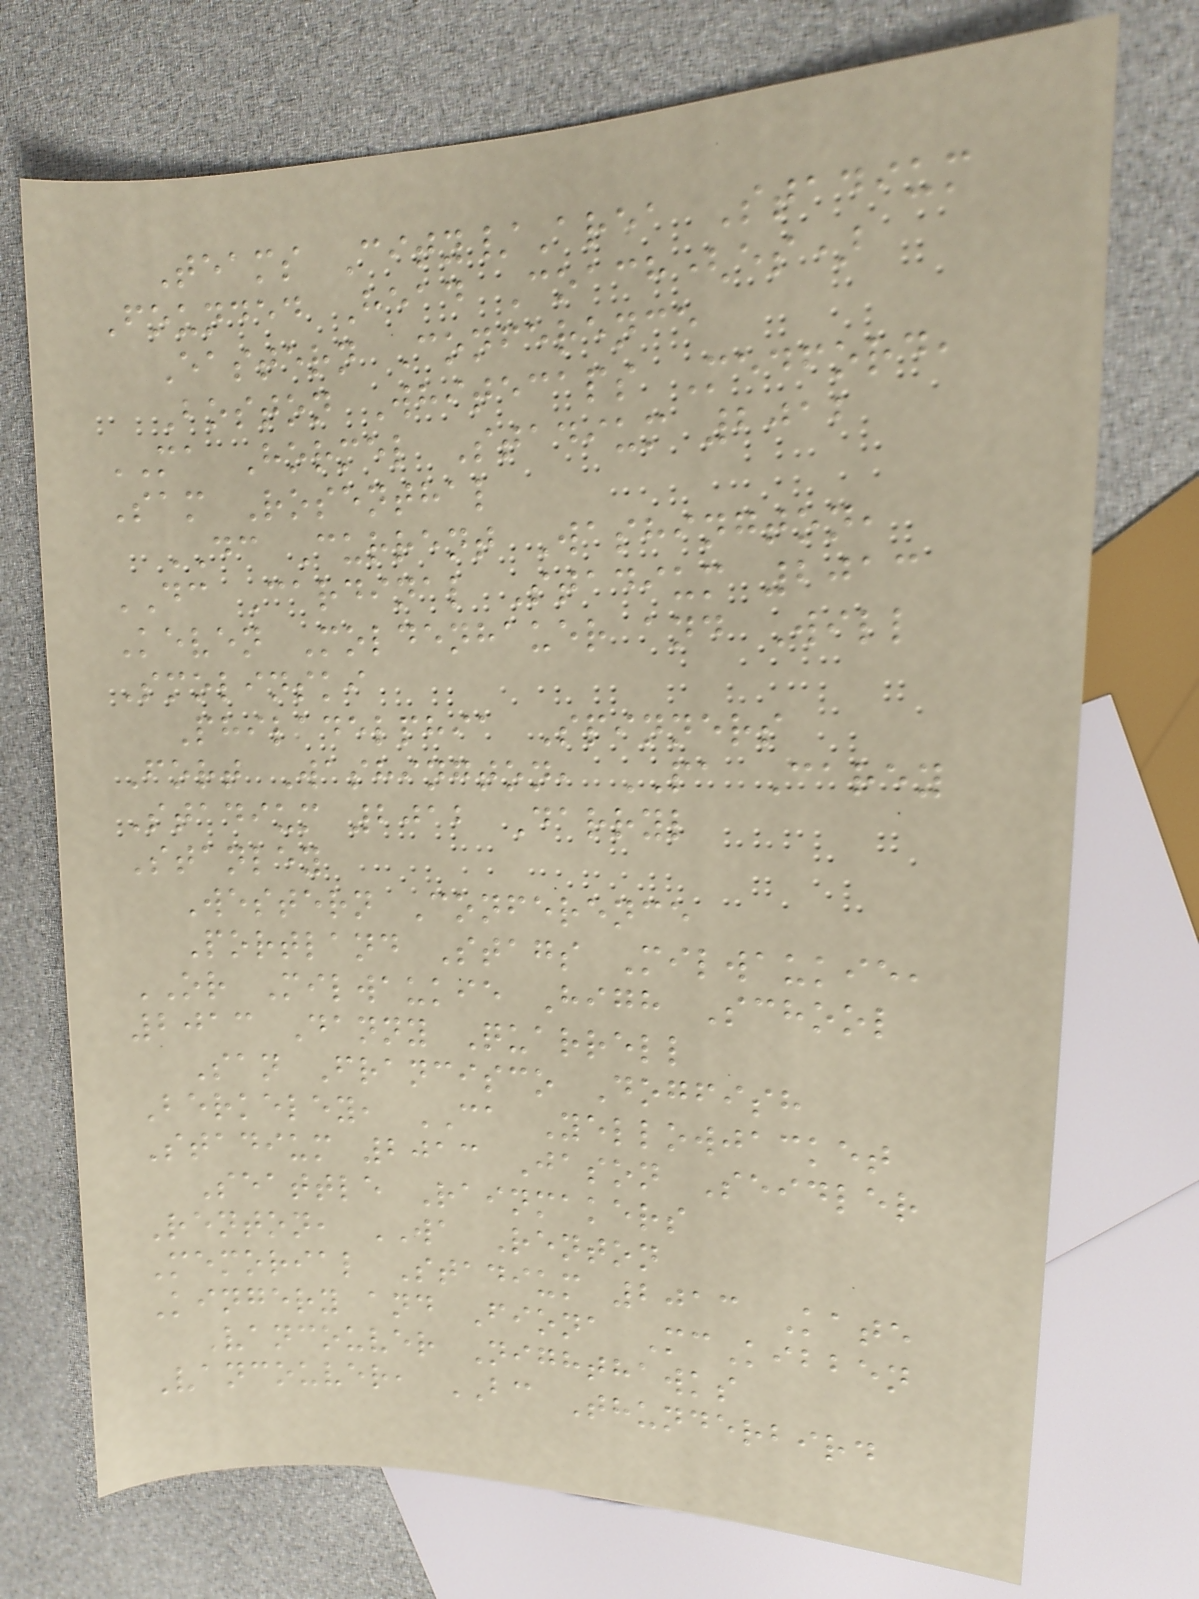Teams City/Area Stadium
Founded Head Coach(es)
Eastern Conference
Boston Whitecaps Medford,
MA Hormel Stadium 2012
Sam Rosenthal
DC Current Washington,
DC Cardinal Stadium 2013
Keven Moldenhauer and Will
Smolinski
Philadelphia Spinners
Fort Washington, PA Carey
Stadium 2012 Darryl
Stanley
Western Conference
Portland Stags Milwaukie,
OR Milwaukie High School
2013 Danny Quarrell
San Francisco Dogfish
Berkeley, CA Yellowjacket
Stadium 2013 Jason Seidler
Seattle Rainmakers
Renton, WA Renton
Memorial Stadium 2013 Kate
Kingery and Fiona McKibben
Vancouver Nighthawks
Vancouver, BC Thunderbird
